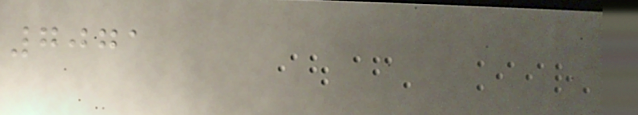7071
